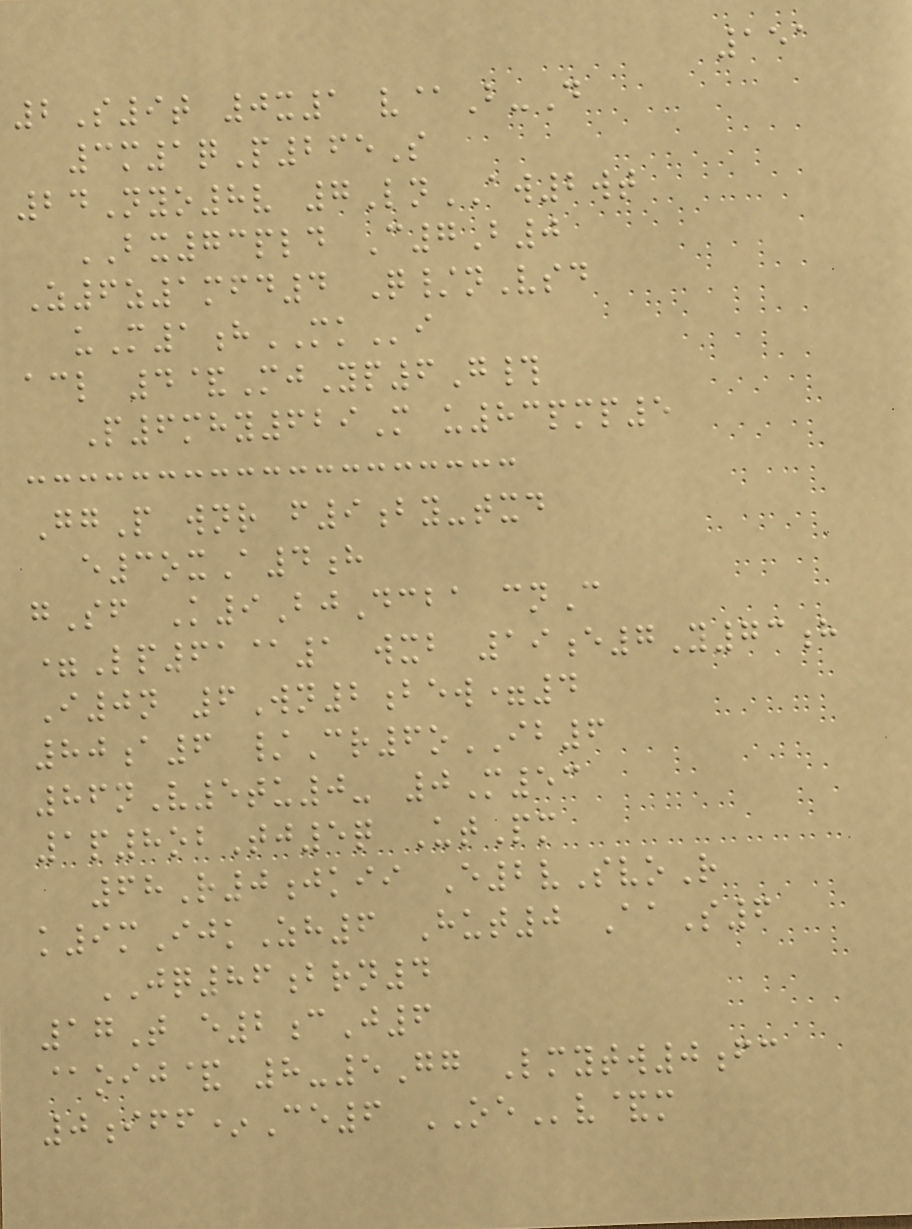151
2S9t 0x1 v@B-D
3m1qP265S
24Nyo8v 7LnAW2wt
BX73pld C7B0
Z6z1mfd4 Q/nVsd
uM1hMKi
acl 4&MjYp6G#
P6mhy629M u83pmp5
GgP wnr f9by-txd
e3oxA4h
gSf K9BjDcba cnC
=Lp61@1 wxb 19e7Y73h
I0n 6Wn2bew=4
80a6 /Cr6oIB6
86nV5tu0- 0M53
1p8obTj5q UtPm
68R0jkii E2vSvoR
k9mIjkZh6 Hut0 AaS6
JQ86brn4
17T e2cJ6
@oij& 8-5Gg Lmytw0fc
0iff*Ce6 OEv&m
